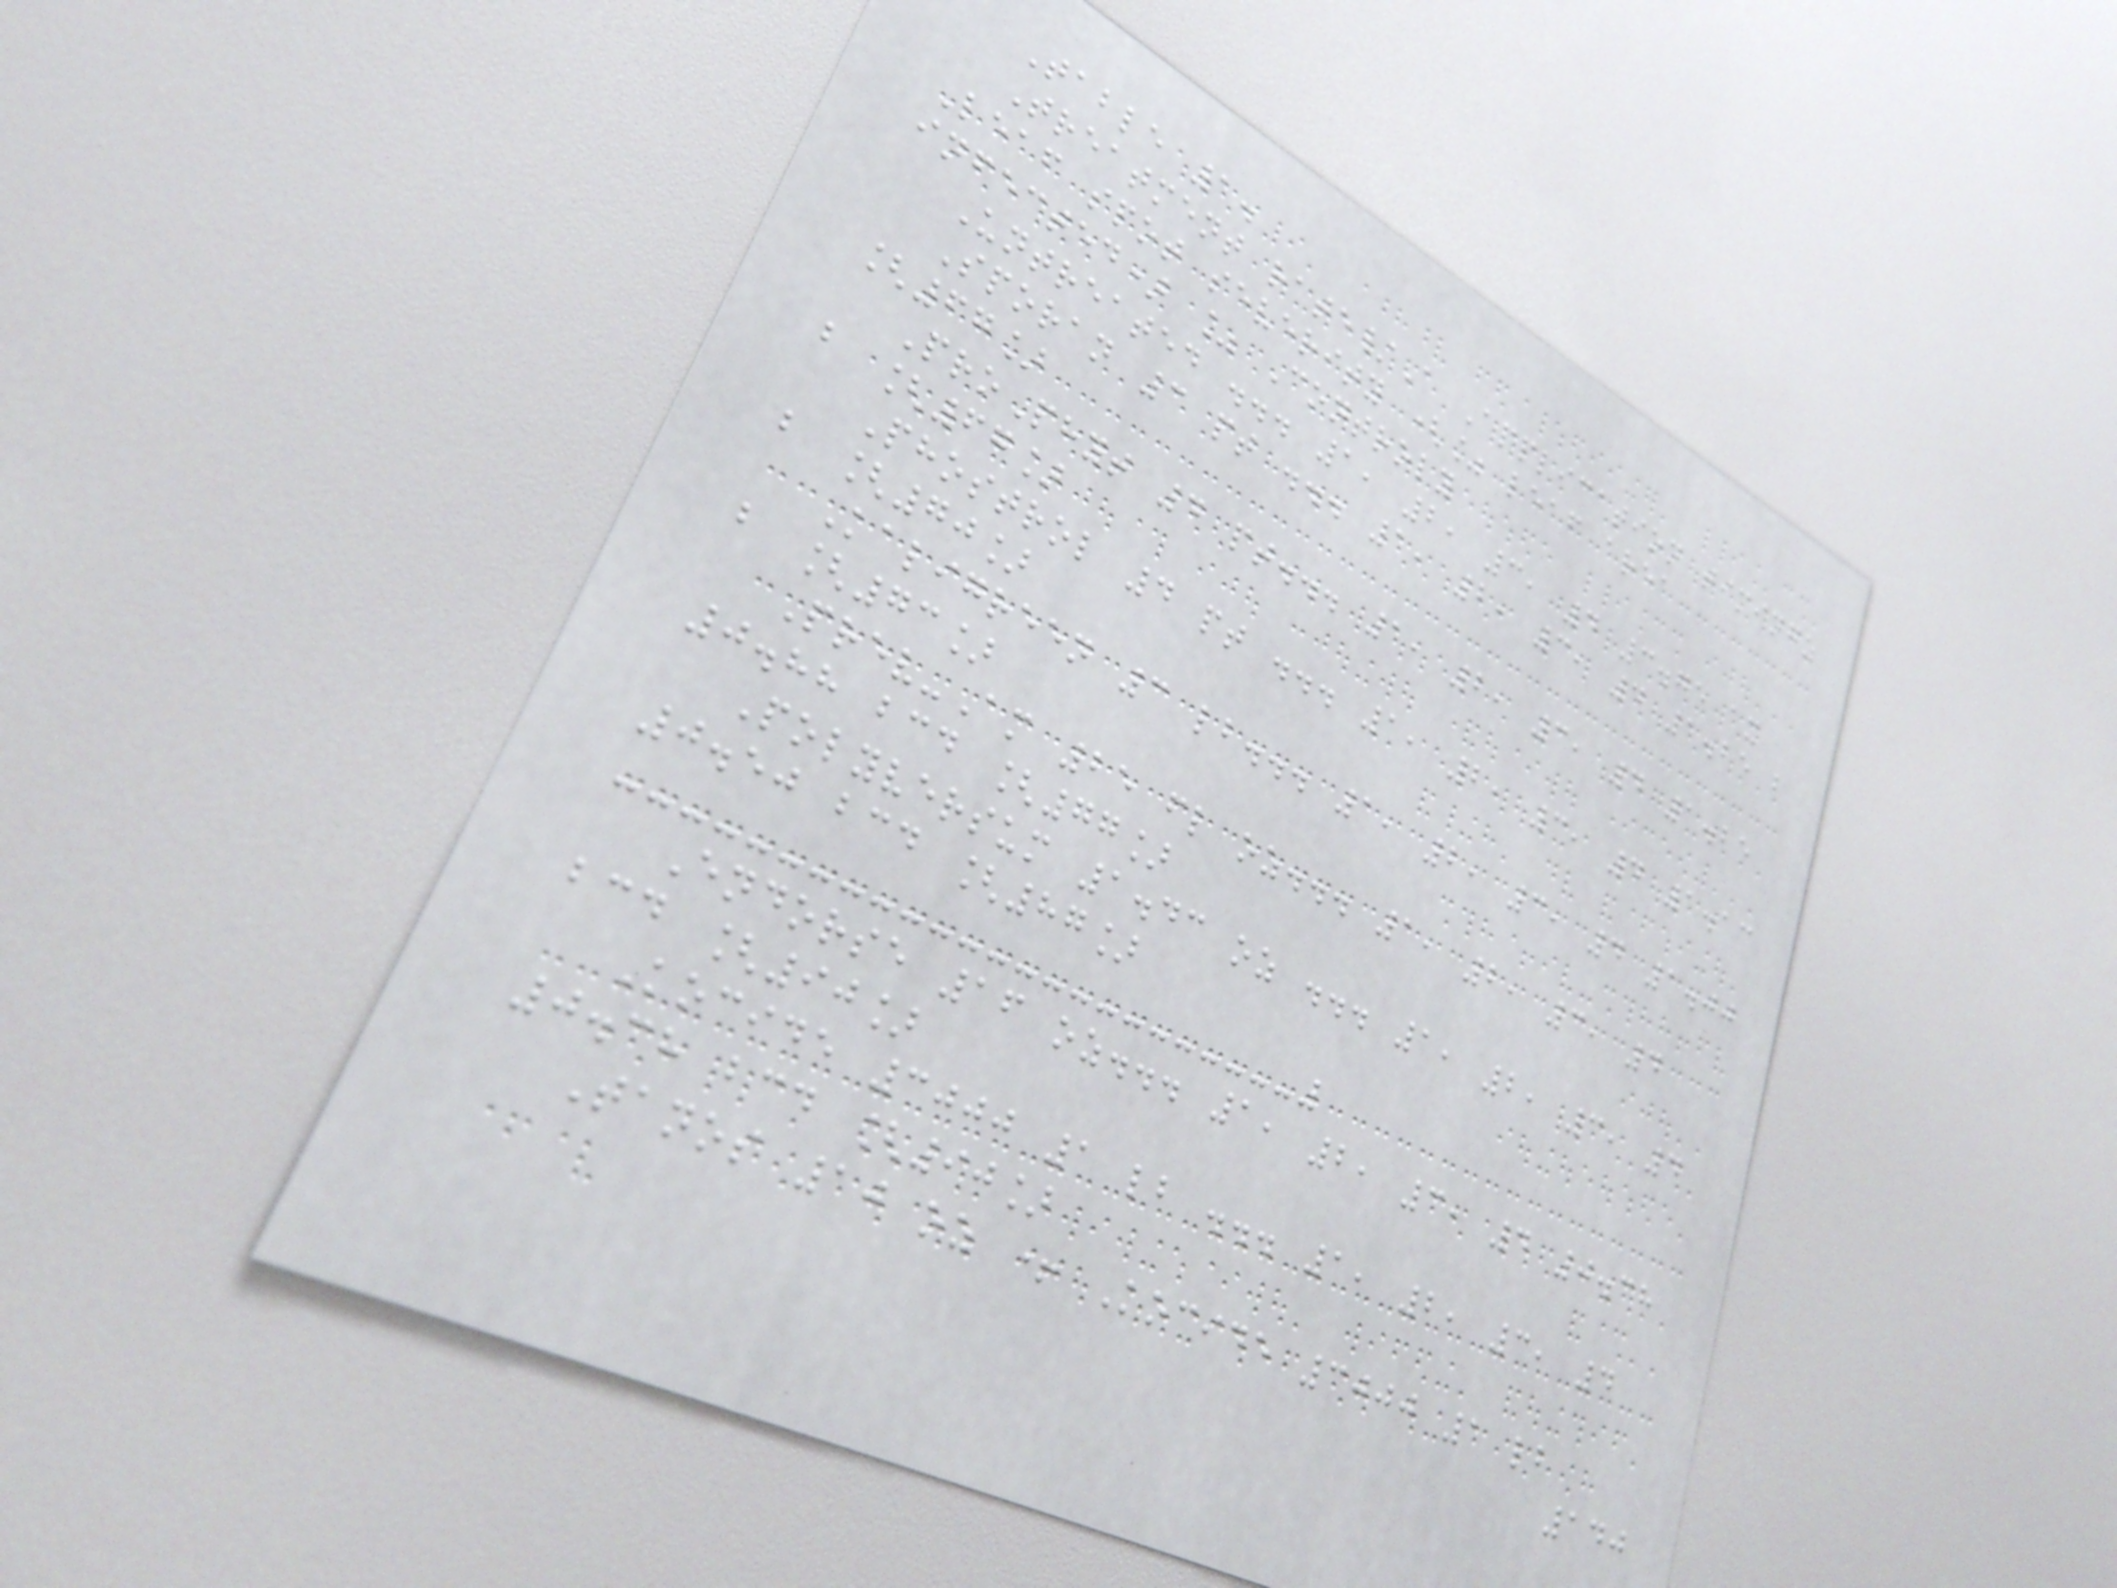Table 1.
Treatment rate/A Application timingz
Leaf spot severity (% leaf area
infected) % Controly
Untreated ... 1, 2, 3, 4 3.75 ax
Sporan 3 pt ... 1, 2, 3, 4 1.25 b
[67]
ProPhyt 4 pt... 1, 2, 3, 4 1.25
b [67]
Phostrol 4 pt ... 1, 2, 3, 4 1.13
b [70]
Kaligreen 3 lb... 1, 2, 3, 4 1.00
b [73]
Prev-Am 25 fl oz... 1, 2, 3, 4
0.88 bcd [77]
Polyversum 1.43 oz ... 1, 2, 3, 4
0.50 bcd [87]
Endorse 16 oz... 1, 2, 3, 4 0.38
bcd [90]
Kocide 3000 1 lb ... 1, 2, 3, 4
0.38 bcd [90]
Tanos 10 oz + Kocide 3000 1 lb
140
